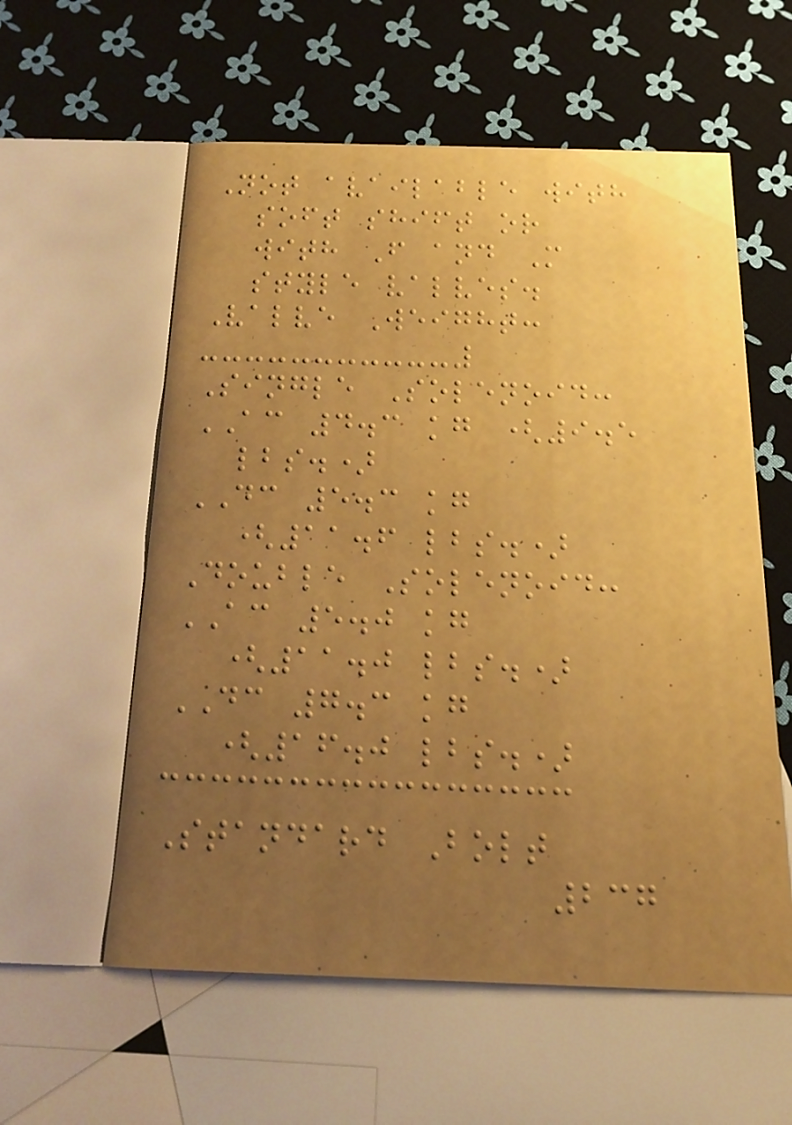Not available with
soft shift or
with F and M
style valves.
Valve Weight:
Single Solenoid:
AC 4.3 kg (9.5
lbs.)
DC 5.3 kg
(11.6 lbs.)
Double Solenoid:
AC 5.0 kg
(11.0 lbs.)
DC 7.3 kg
(16.0 lbs.)
Standard Bolt
237
